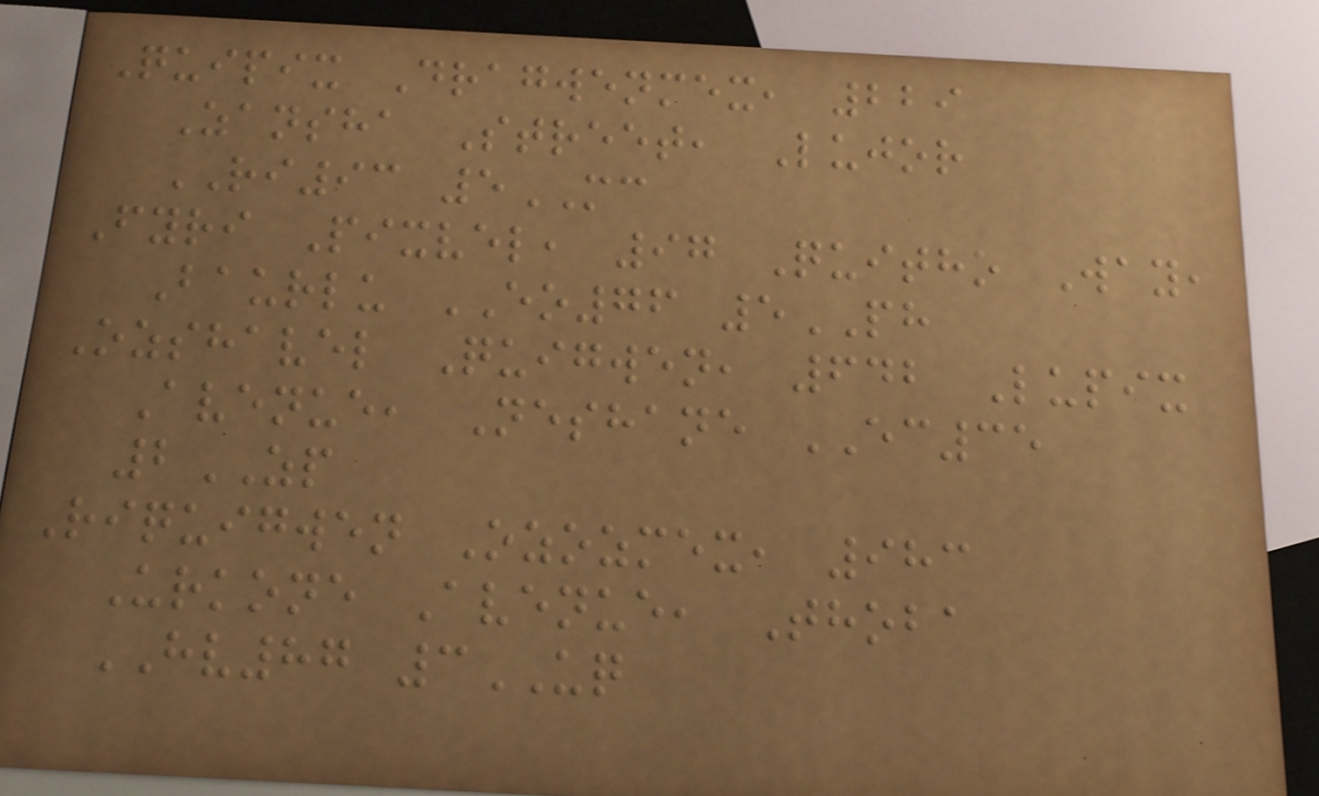Quipix Dragwenmex, 229
Zansha Street, Lujor
RI93 5MC
Fyri Pixvel, 97 Quitho Way,
Baurlu EO76 5PH
Ozshavel Quigwen, 642 Lupix
Avenue, Neshane EC35
2ZP
Riquigwen Ozozmex, 983
Urkone Avenue, Thoba
HV87 3UQ
